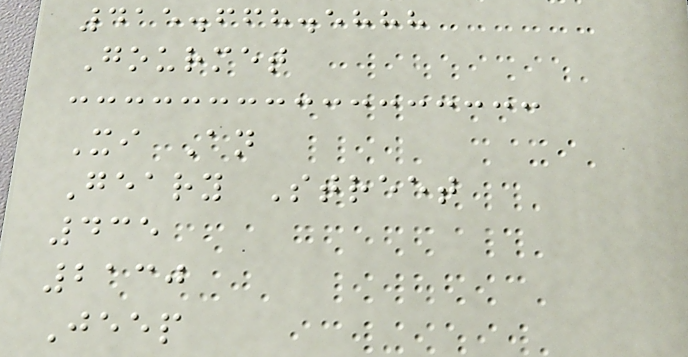415.668.5888
Gourmet
Xi An
Geary Street
435
2130
Jeep
